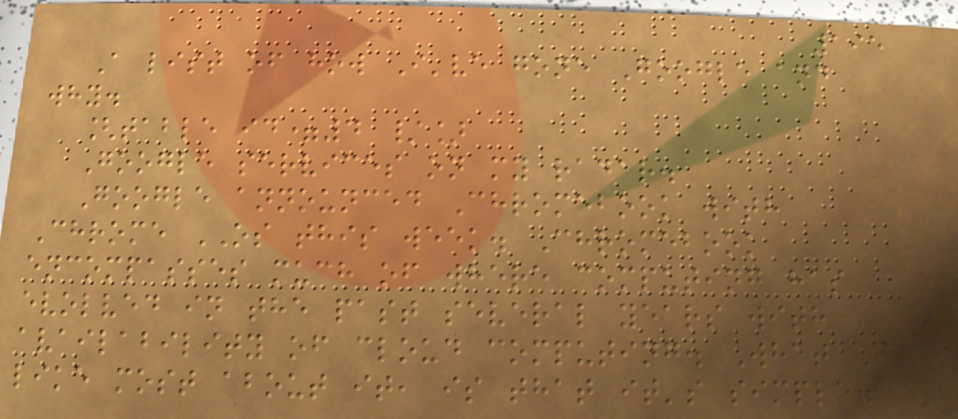195
A list of how I've gone Google and
why.
[table id=4 /]
Google services on my radar.
Google announced Chromebook with
Chrome OS this week. Chromebook
encompasses much of where computing has
evolved in the past several years with
availability of cloud computing. What I
like most about it, is that it's simple.
